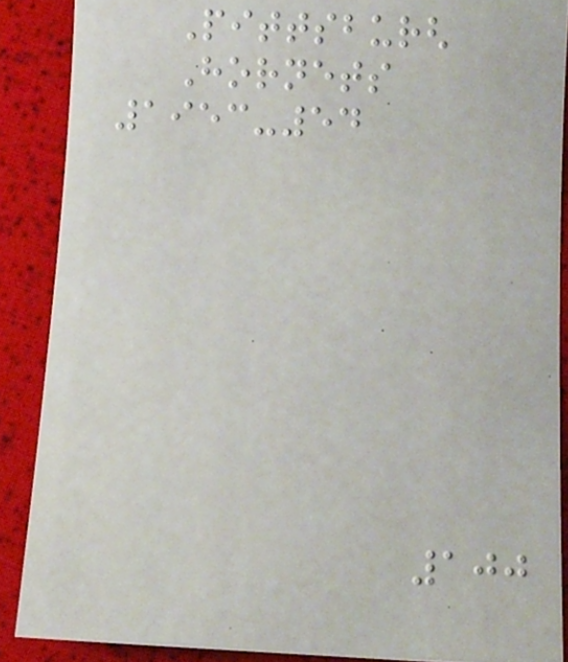Pittsburgh
Hornets
1953-54
100
